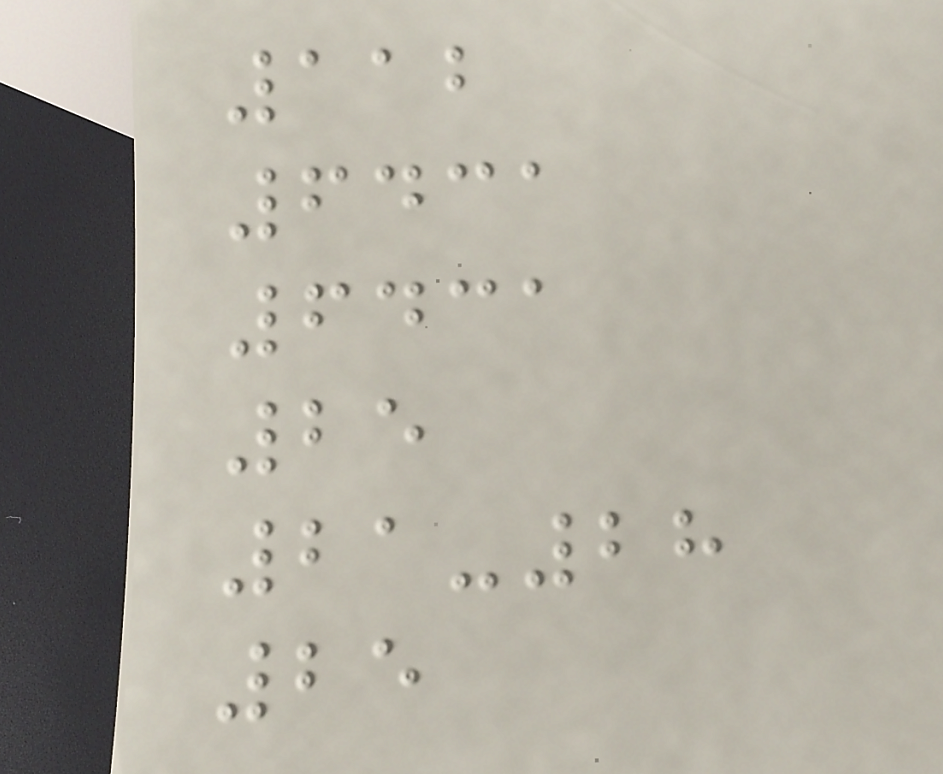112
6431
6431
25
21-28
25
